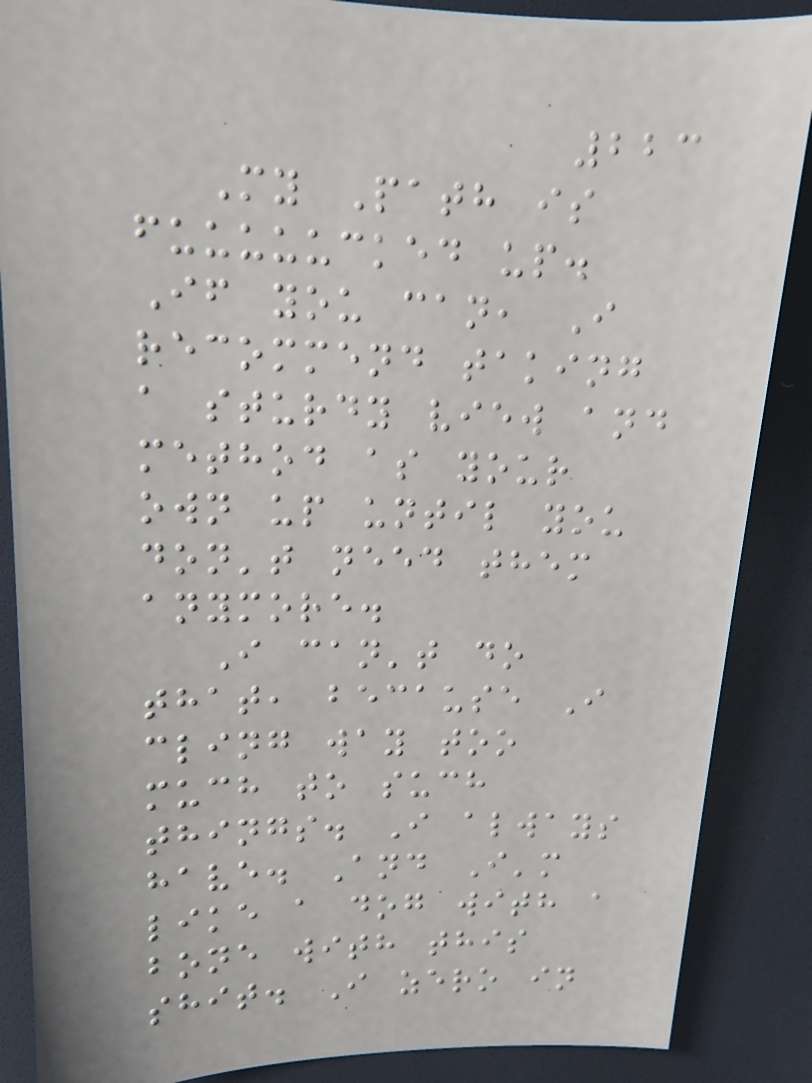223
My Path is
fuuuuucked up.
If you can, I
recommend taking
a sturdy view and
method as your
own up until you
don't need them
anymore.
I can't do
that, because I
cling way too
much to such
things. I always
have. And I'm
like a dog with a
bone with this
shit. I zero in
